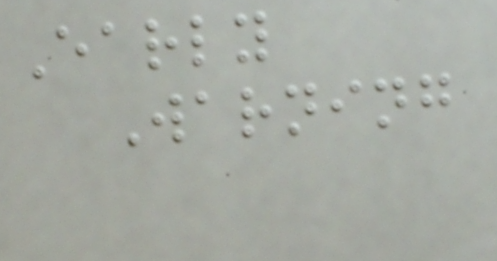Early
Warning
